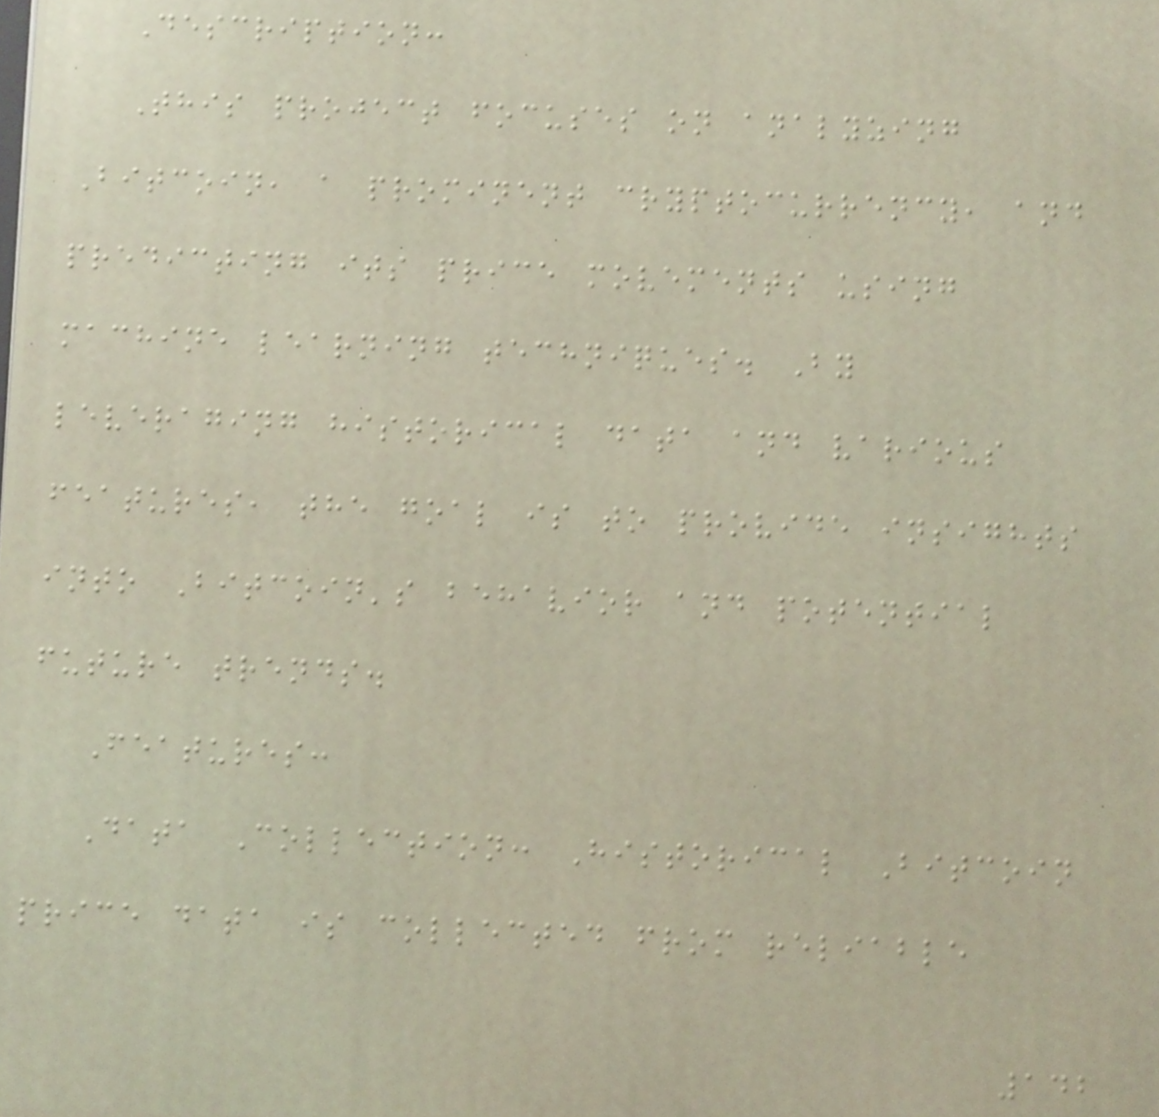Description:
This project focuses on analyzing
Bitcoin, a prominent cryptocurrency, and
predicting its price movements using
machine learning techniques. By
leveraging historical data and various
features, the goal is to provide insights
into Bitcoin's behavior and potential
future trends.
Features:
Data Collection: Historical Bitcoin
price data is collected from reliable
142
